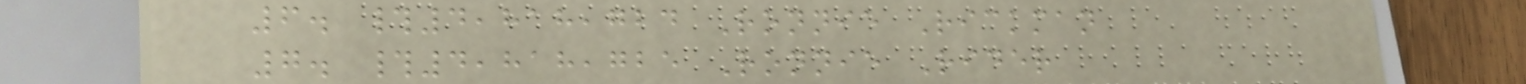6. #4,818,724 Ronnie Rickman
7. #4,818,725 Ronnie Rider
